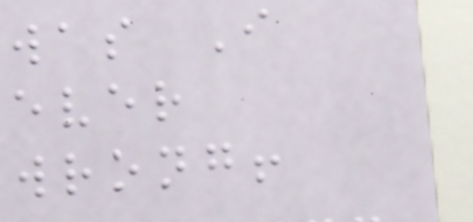was I
ever
wrong!
